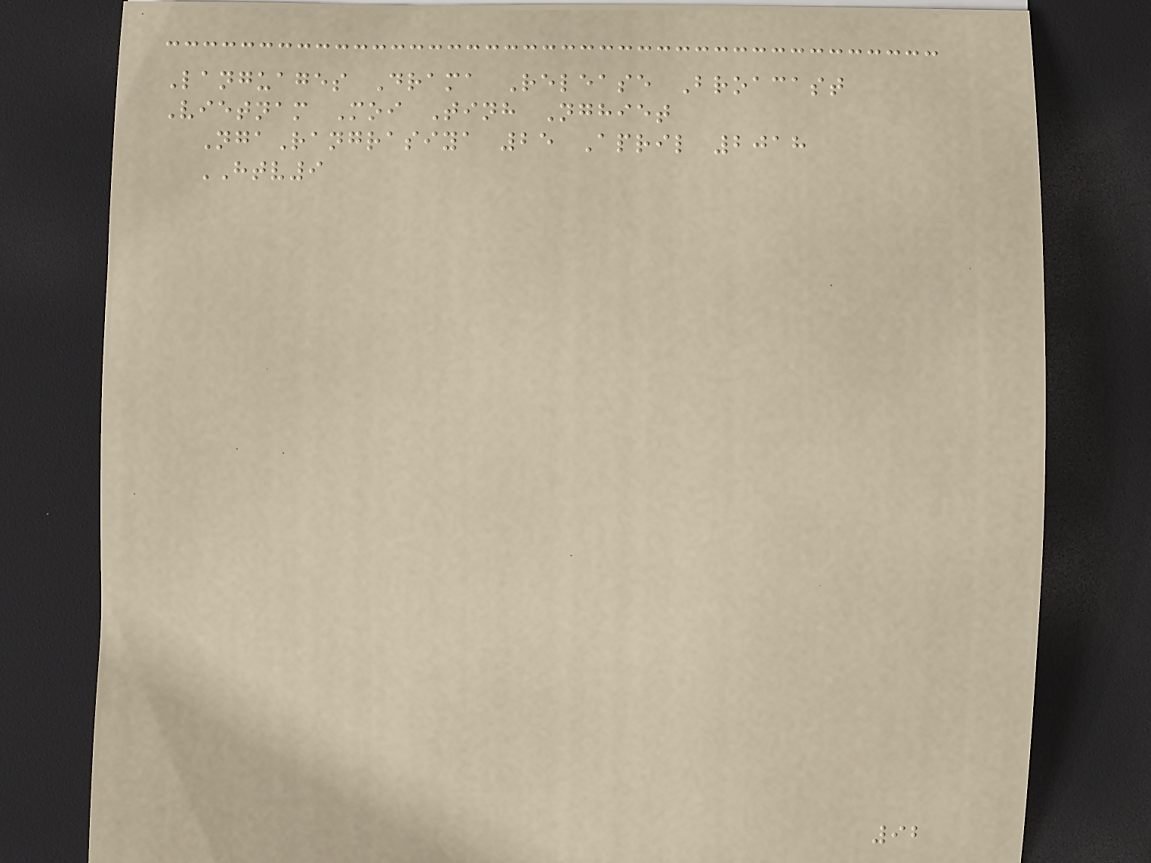Languages Drama Release Broacast
Vietnam Moi Tinh Nghiet
NgaRangrasiya 25 April 2018
HTV9
92
